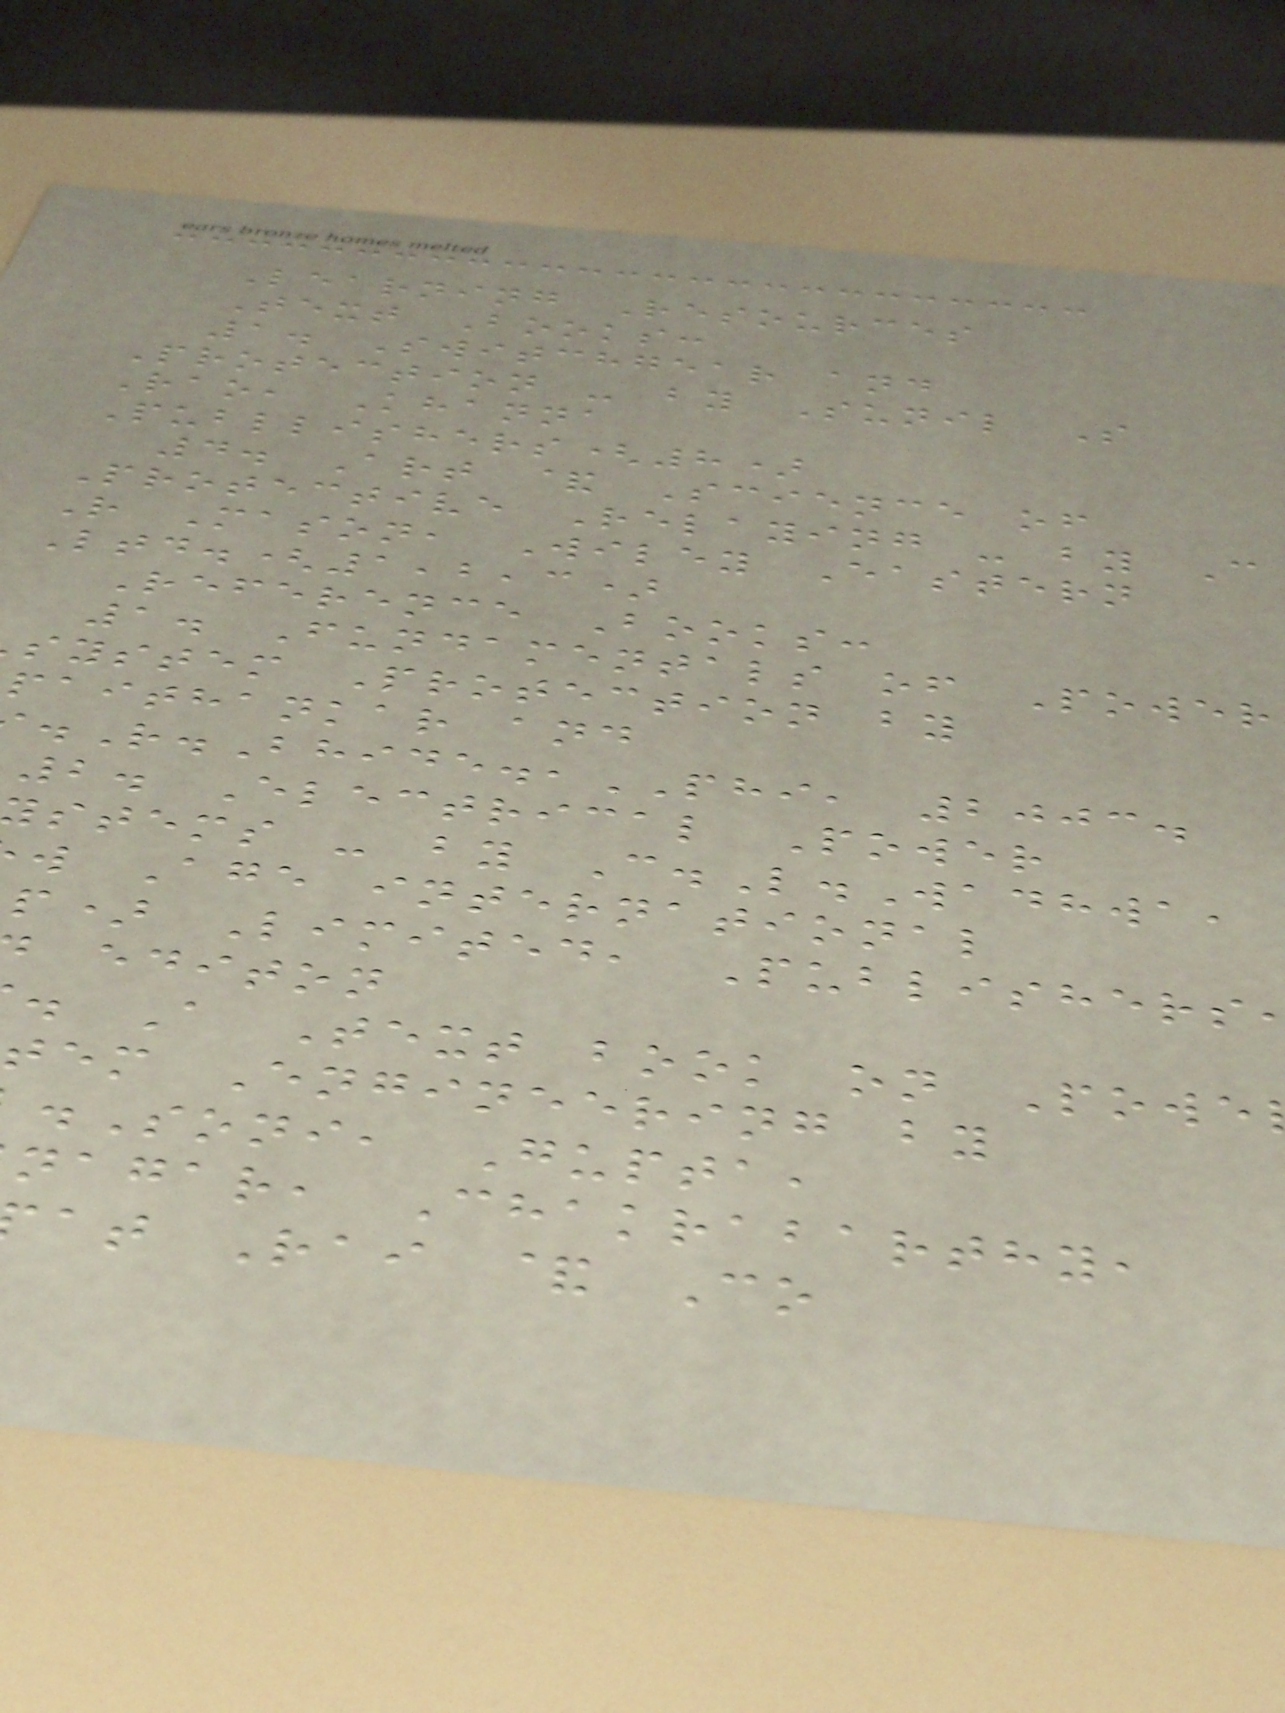Learning Resources
Text Books:
1. Switchgear and
Protection - by Sunil S
Rao, Khanna
Publlishers(8)
4. Art & Science of
Protective Relaying - by C
R Mason, Wiley Eastern
Ltd.(1,2,3)
Reference Books:
1. Fundamentals of Power
system Protection by
paithankar and
.R.Bhide.,PHI, 2003.
2. Electrical Power
stems - by C.L.Wadhwa,
w Age international
p) Limited, Publishers
editon
. A Text book on Powe
tem Engineering by
.Soni, Gupta,
nagar, Chakrabarthy,
at Rai & Co
